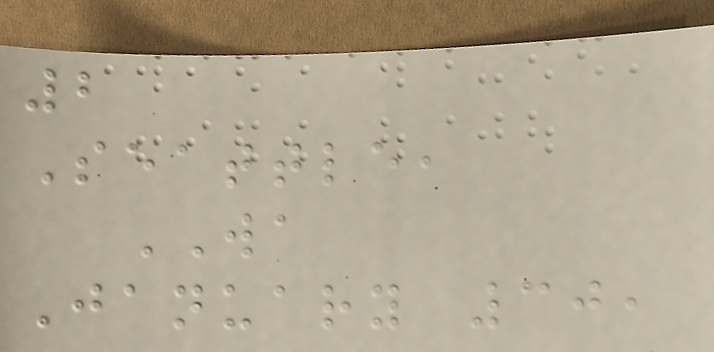2
Seattle,
WA
January 30,
